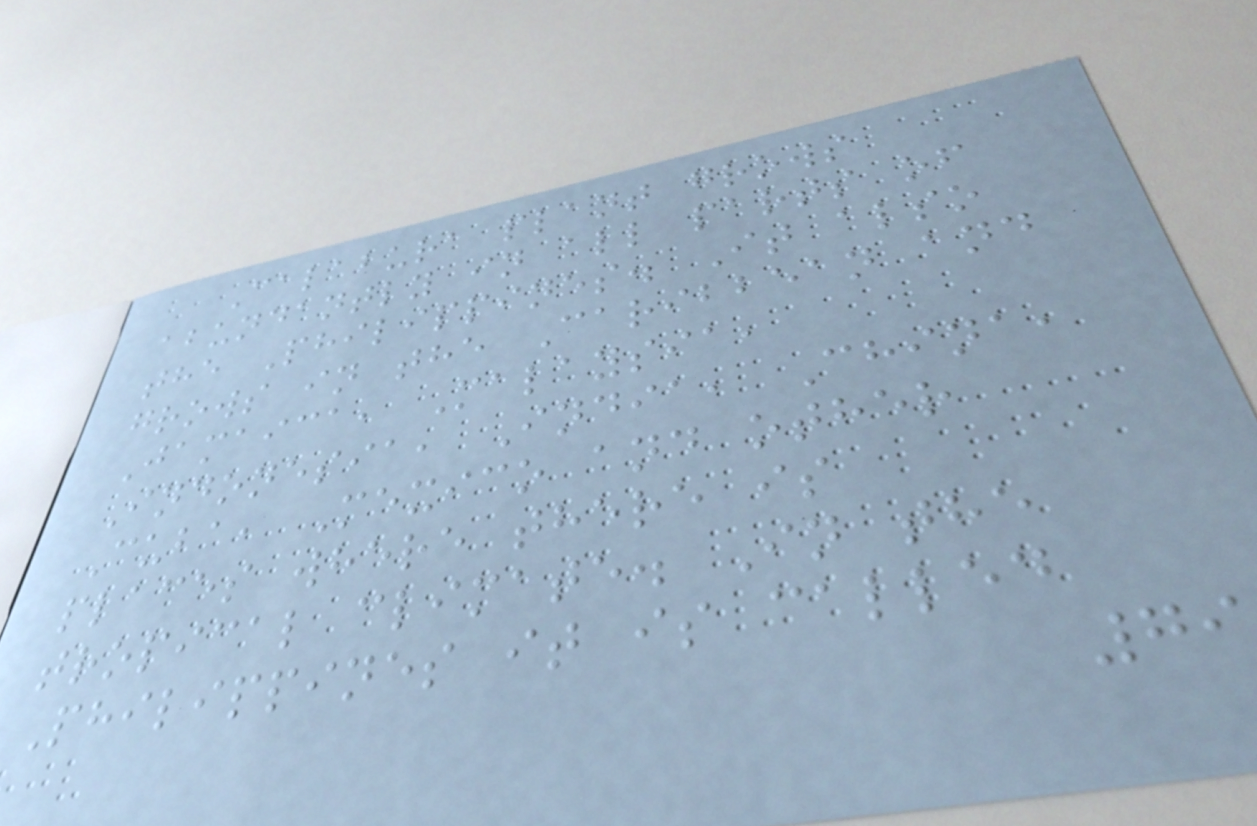Calabura plant grows
abundantly in all parts of
the Philippines. It also
grows in the Caribbean and
Jamaica, Malaysia,
Indonesia, India, China,
Cuba, Mexico and other
places where there is
tropical climate. In the
Philippines it is called
79
